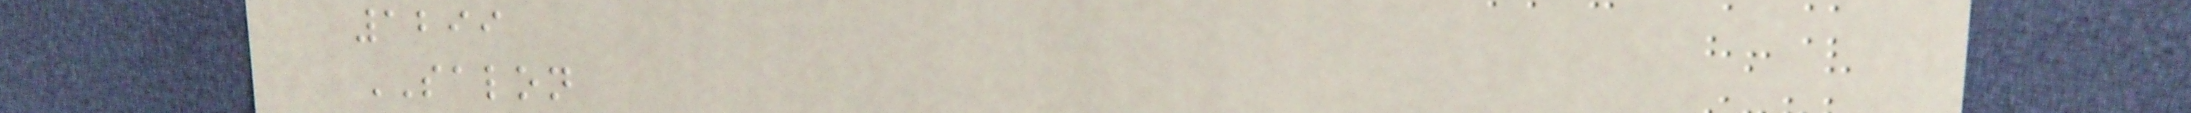1299
SALON
